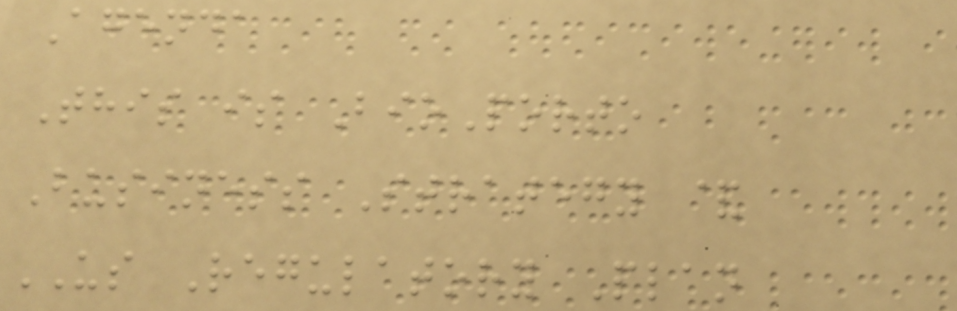Agenda
This is BioPorto
Business Strategy &
US Regulatory Plan
